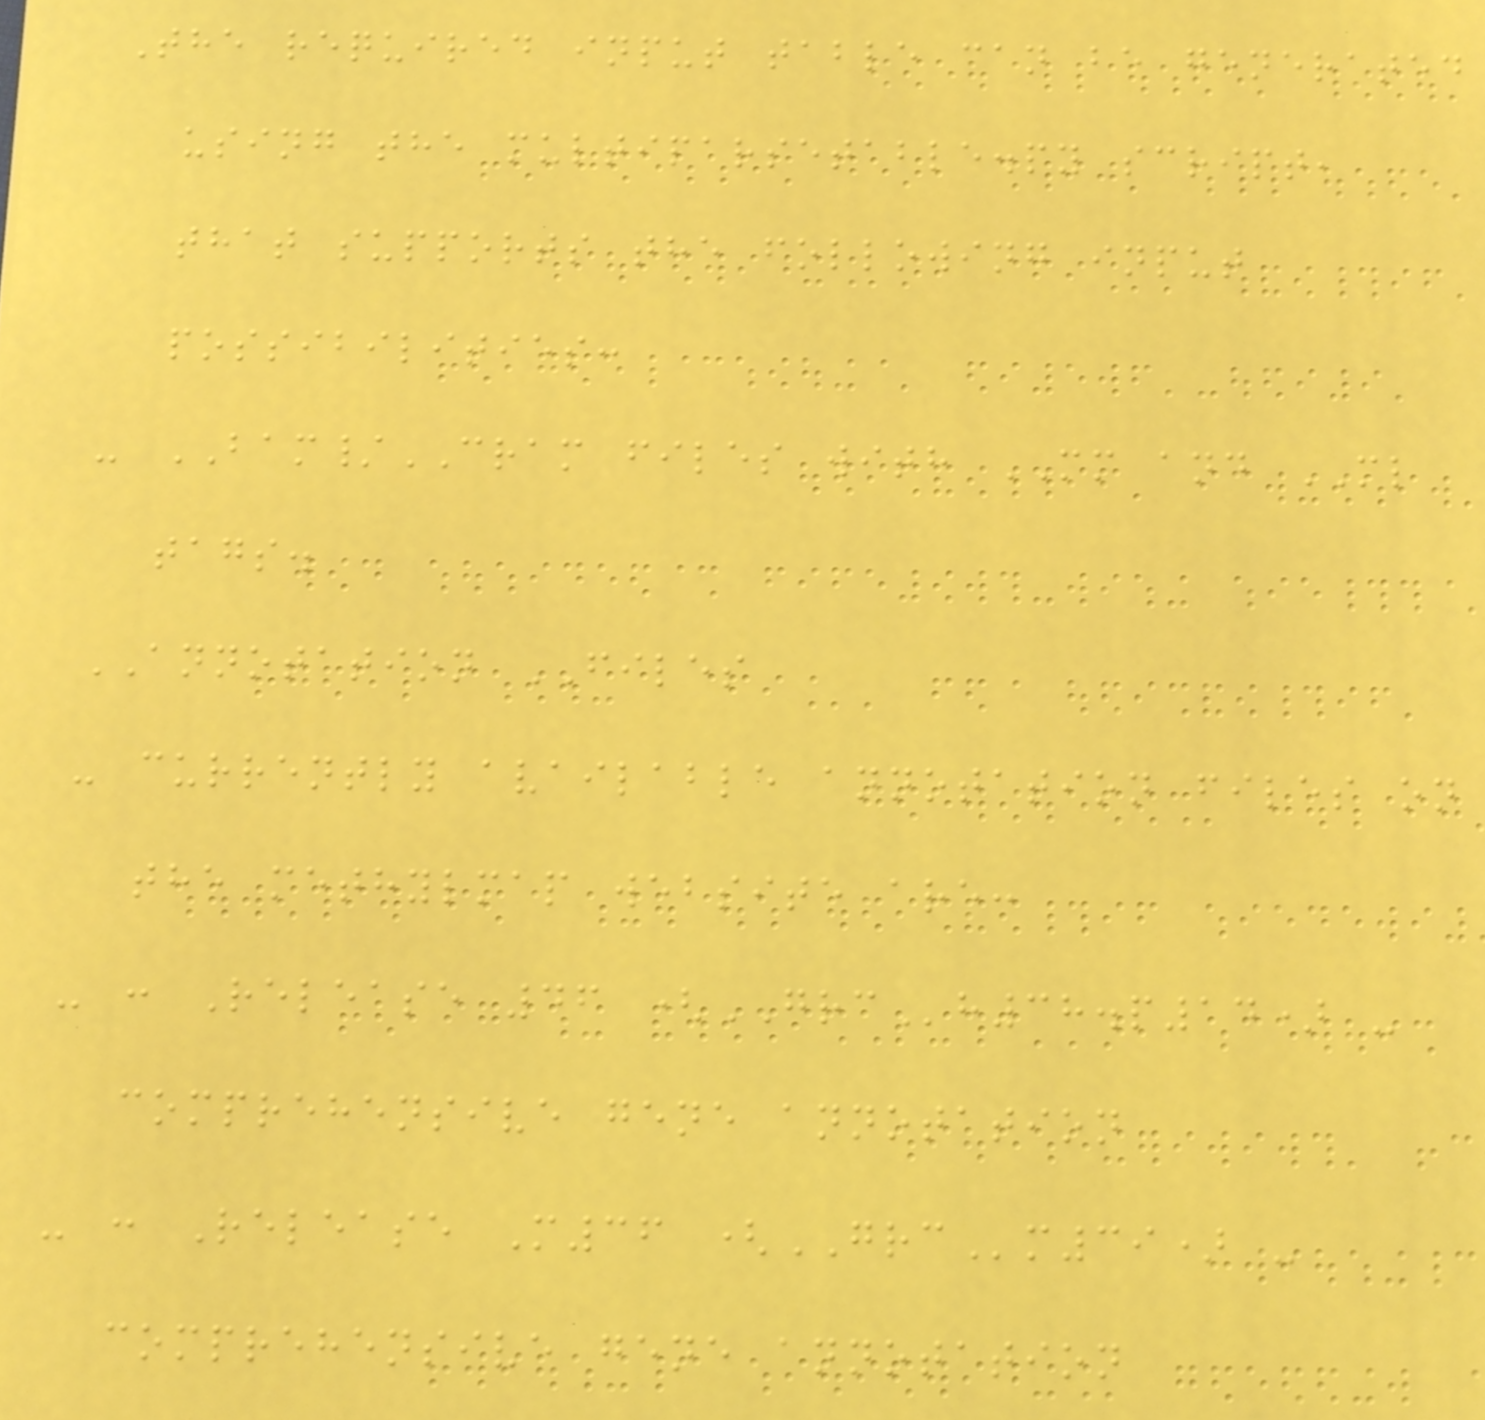The required input table can be generated
using the multiparsetable.py script,
that supports the following input
possibilities:
- BAM/CRAM files with MM and ML
tags.
ANNOTATION FILES
- currently available annotation files on
the methylmap website are:
- : Release 46 (GRCh38.p14) -
comprehensive gene annotation
- : Release M36 (GRCm39) -
comprehensive gene annotation
